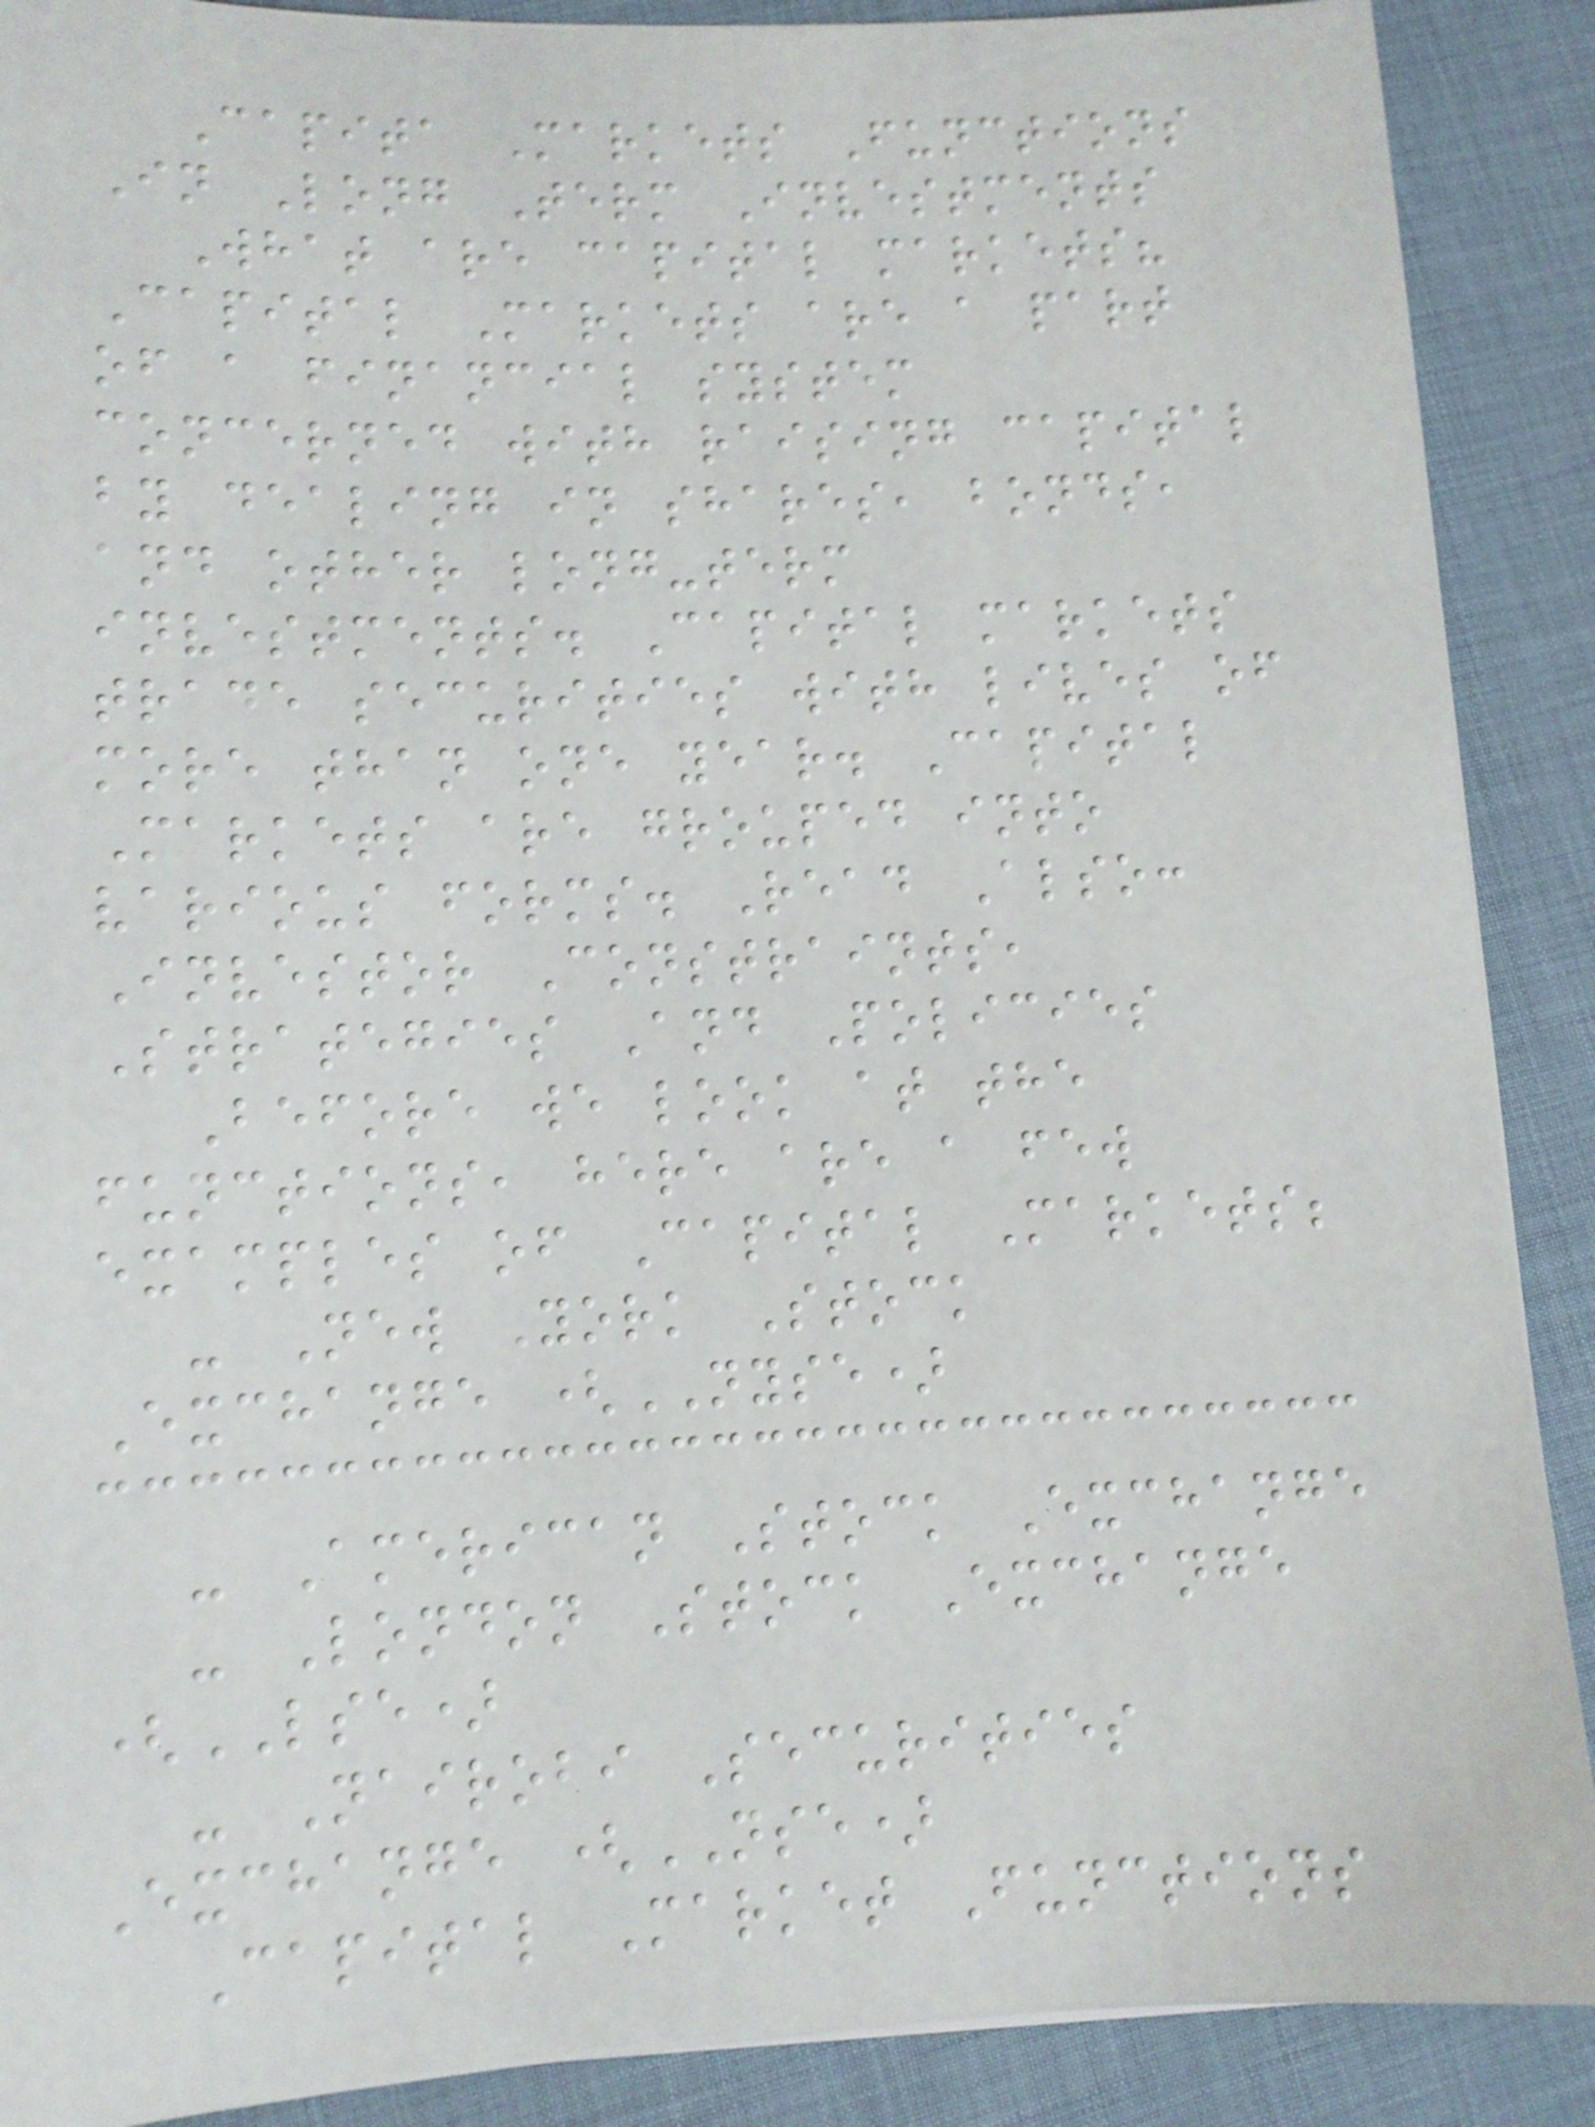Capita Markets Functions
In Long Term Investments
What are capital markets?
Capital Markets are a part
of a financial system
concerned with raising capital
by dealing in shares, bonds,
and other long-term
investments. Capital markets
trade securities with lives of
more than one year. Capital
Markets are grouped into
various forms. Read Also:
Investor Constraints,
Strategies And Policies
Before we look at the
functions, here are a few
examples of Capital Markets;
- New York Stock
Exchange (NYSE)
- American Stock Exchange
- London Stock Exchange
(LSE)
- Nairobi Securities
Exchange (NSE)
Capital Market Functions
